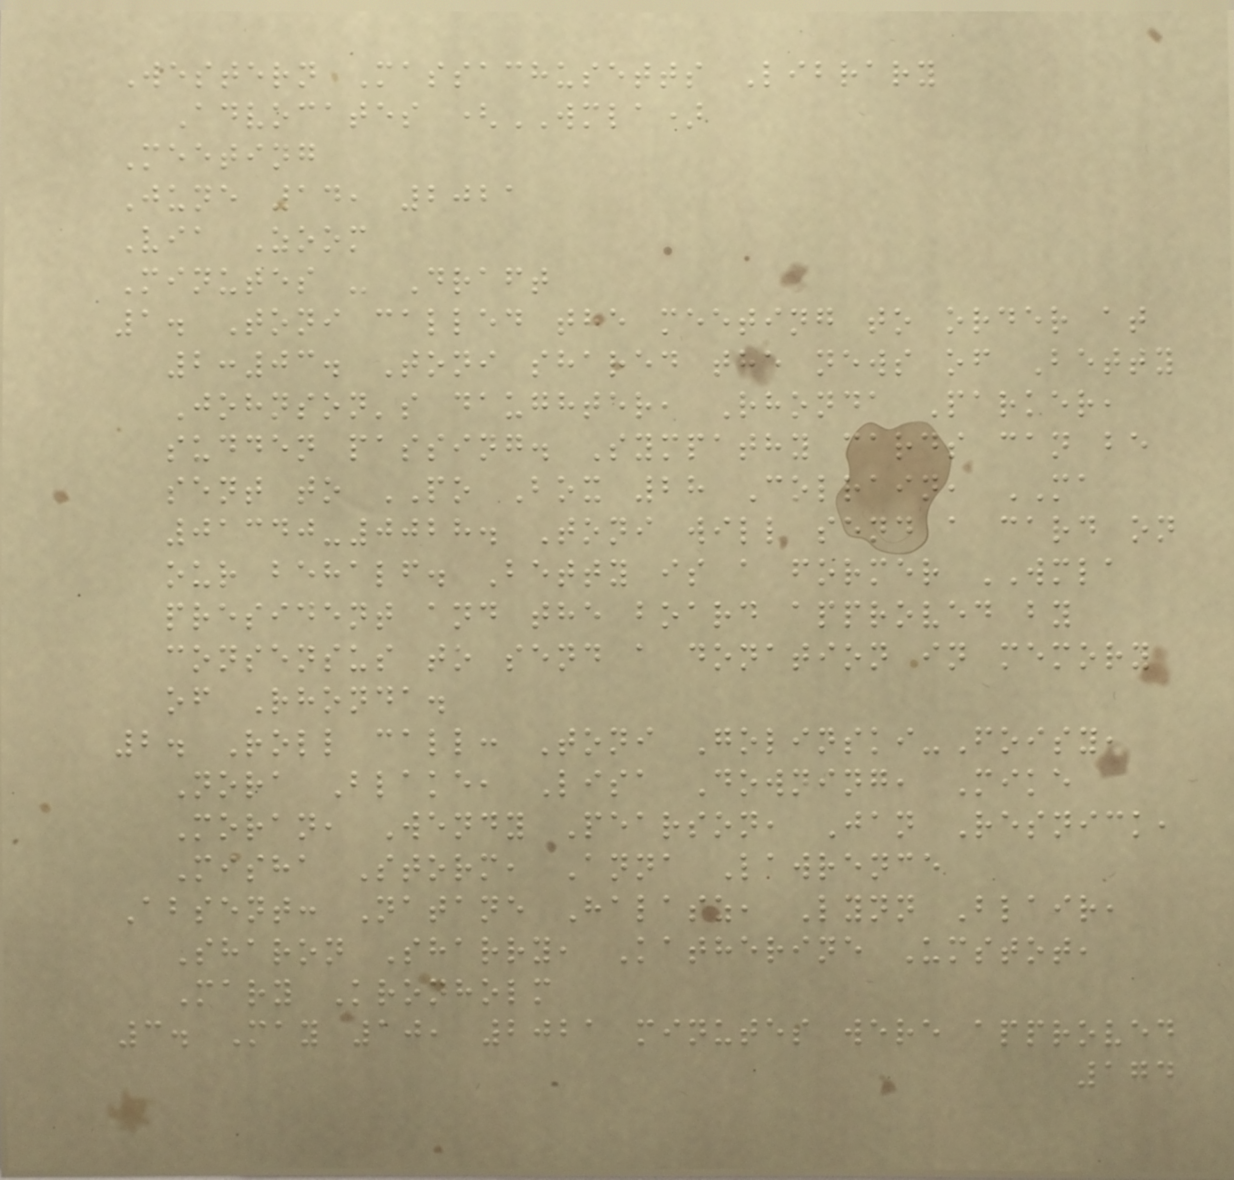Western Massachusetts Library
Advocates (WMLA)
Meeting
June 14, 2021
Via Zoom
Minutes - Draft
1. Toni called the meeting to order at
2:03. Toni shared the news of Betty
Johnson's daughter, Rhonda Parker,
sudden passing. Sympathy cards can be
sent to PO Box 28 Colrain, MA
01340-0028. Toni will send a card on
our behalf. Betty is a former WMLA
president and the board approved by
consensus to send a donation in memory
of Rhonda.
2. Roll call: Toni Golinski-Foisy,
Nora Blake, Lisa Downing, Mike
Moran, Wendy Pearson, Jan Resnick,
Misha Storm, Anna Lawrence
Absent: Natane Halasz, Lynn Blair,
Sharon Sharry, Katherine Umstot,
Mary Kronholm
3. May 10, 2021 minutes were approved
174
